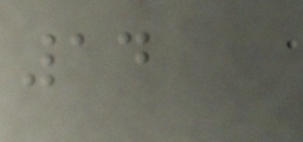14
